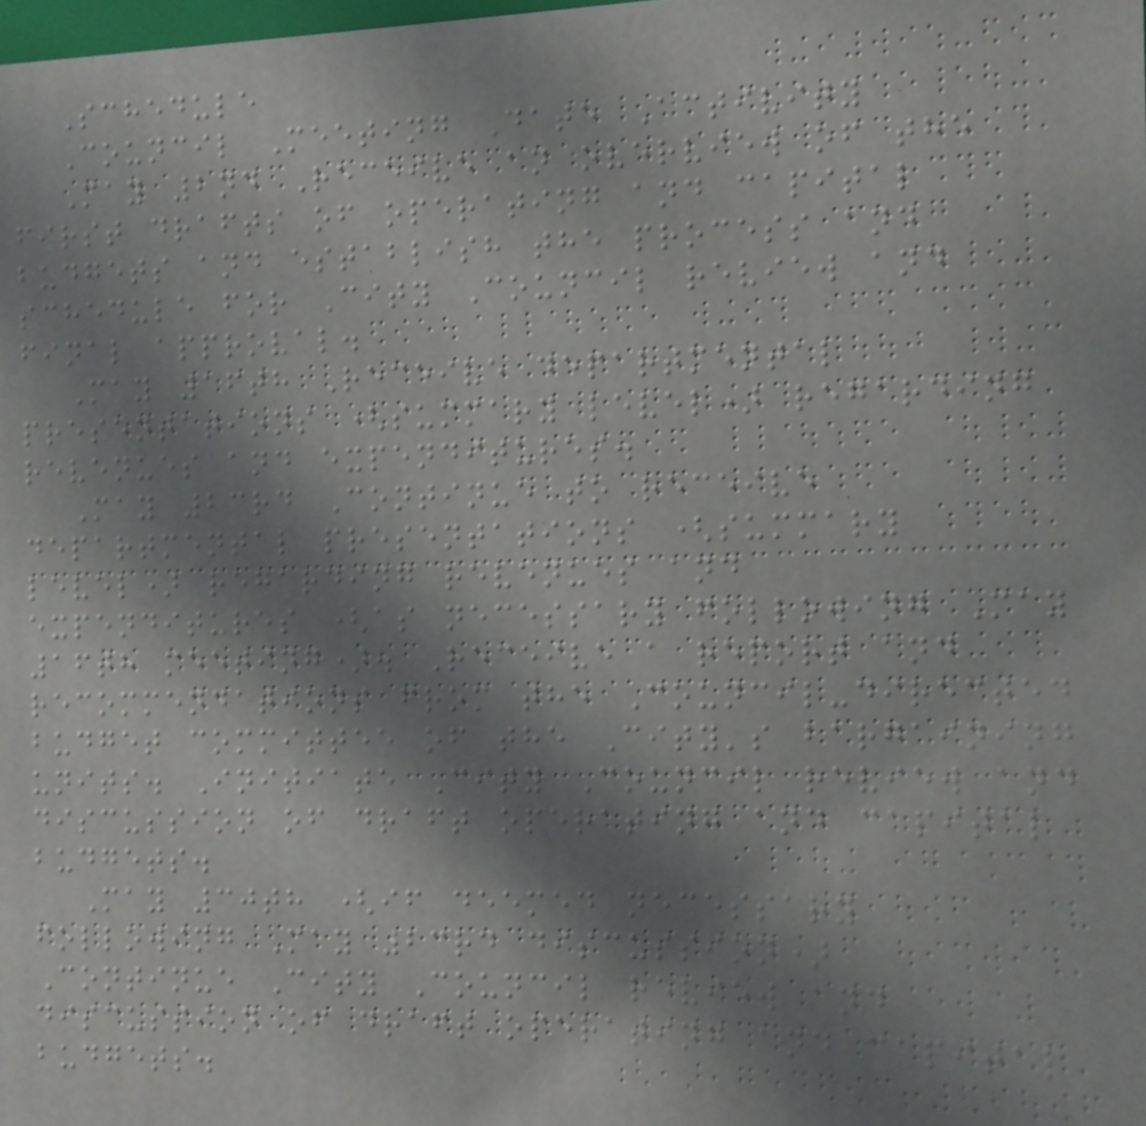Schedule
Council Meeting Date Activity
May 2nd Receive an overview of the
first drafts of operating and capital
budgets and establish the process and
schedule for City Council review and
final approval.
May 16th Receive departmental
presentations (summary level) regarding
revenues and expenditures.
May 23rd Continue to receive
departmental presentations (summary
level) regarding revenues and
expenditures (as necessary following May
16th meeting). Receive a report and
recommendations from the Council-directed
budget committee of the City's bargaining
units. Initiate City Council review and
discussion of draft operating and capital
budgets.
May 30th (if deemed necessary
following May 23rd discussion)
Continue City Council review and
discussion of draft operating and capital
budgets.
